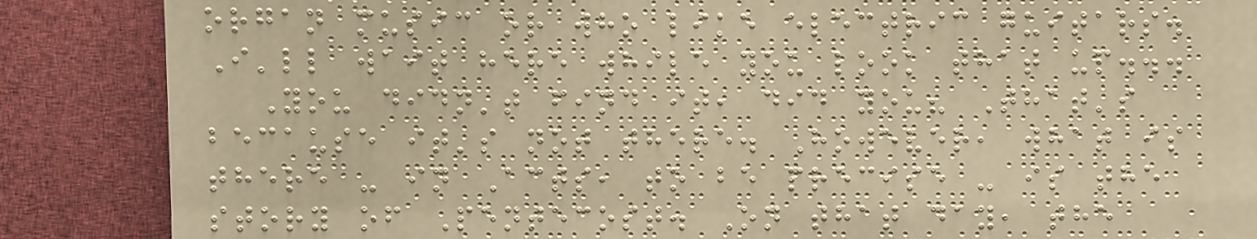organ music or who like electric guitars.
I'll wait here while you look that up...
You didn't find it, did you? That's
because it's not there. However, what is
there - in Acts, to be precise - is the
story of Pentecost. On that day, the
